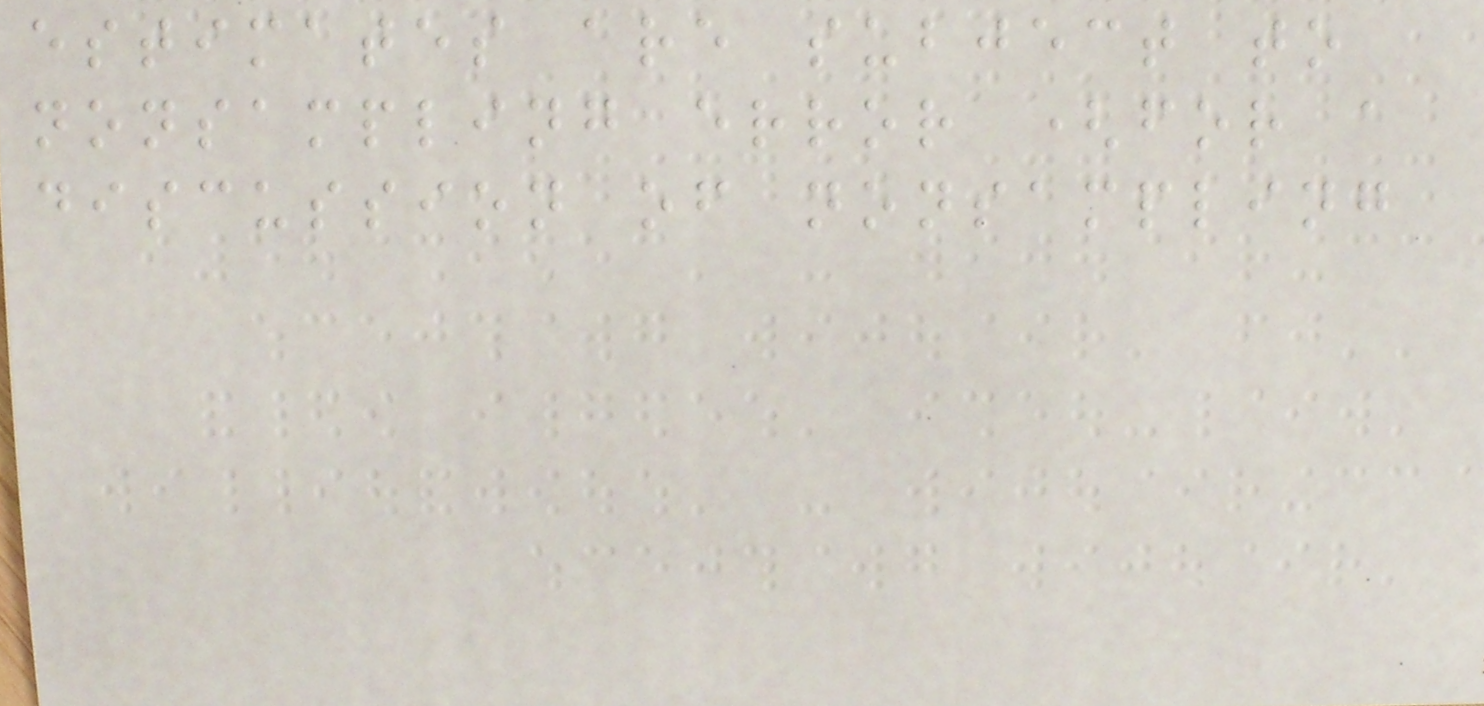estimates are subject to
nonsampling error (for a
discussion of nonsampling
